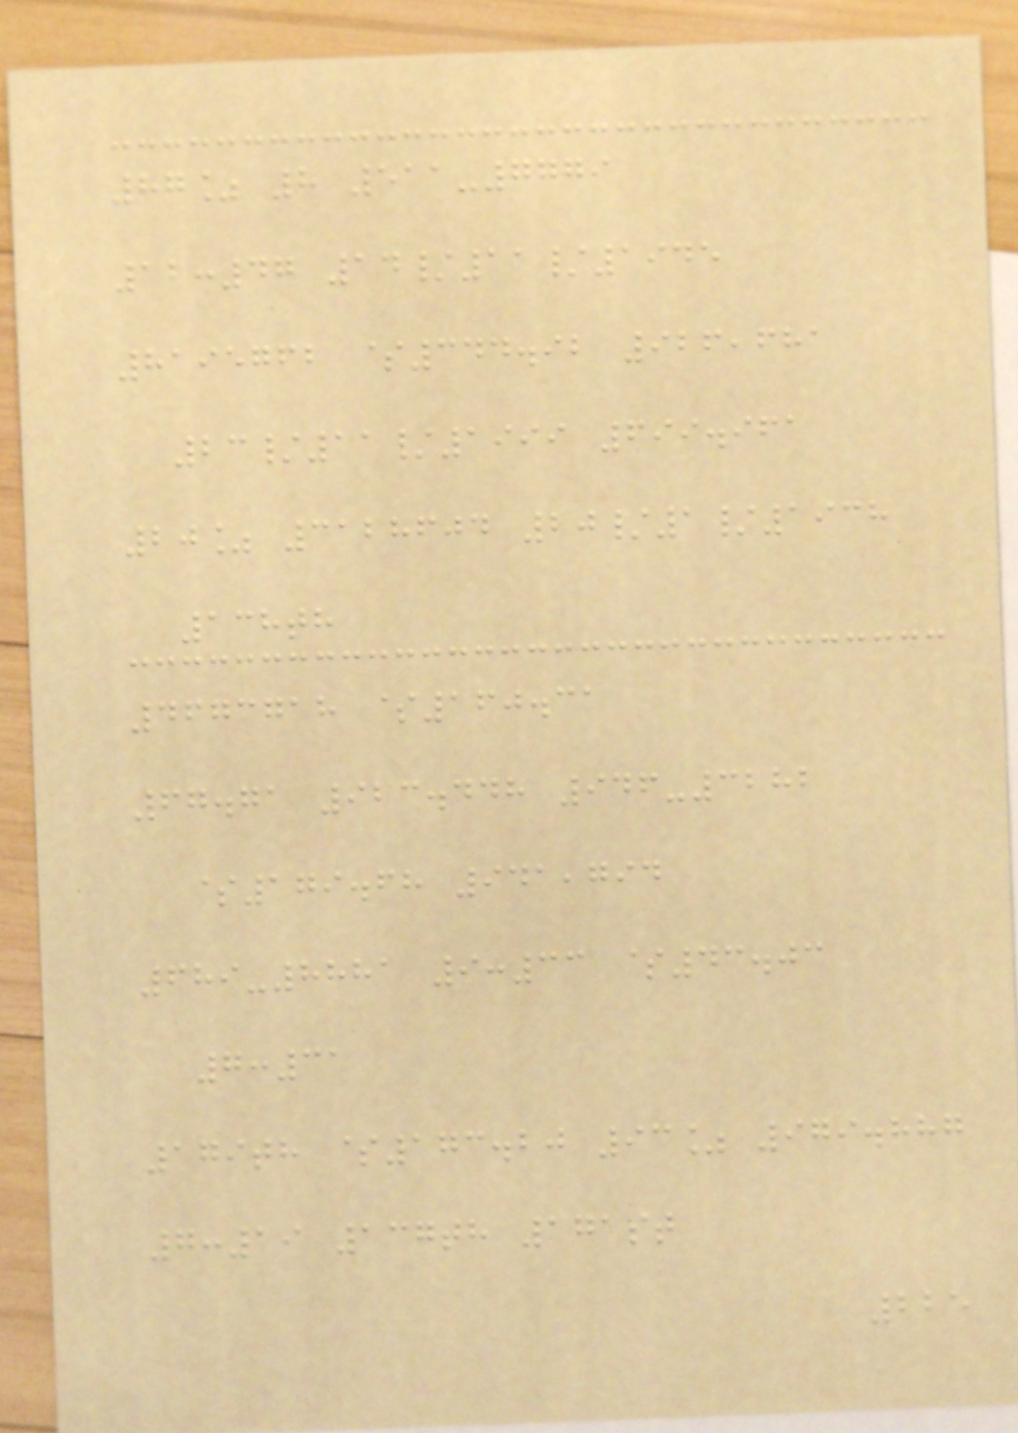87% 8 511-7779
12:47 14/11/1945
8195762 $344.92 926,681
23/11/1999 699.961
20% 3128604 20/1/1938
138th
4673718 $160.31
67.71 923.448 946-3282
$179.68 941,794
689-8881 9:33 $43.03
7:31
179th $173.20 93% 979.887
7:19 137th 171st
225
